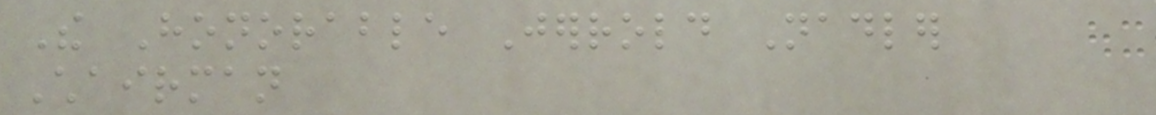The Honorable Jerrold Nadler
Chairman
